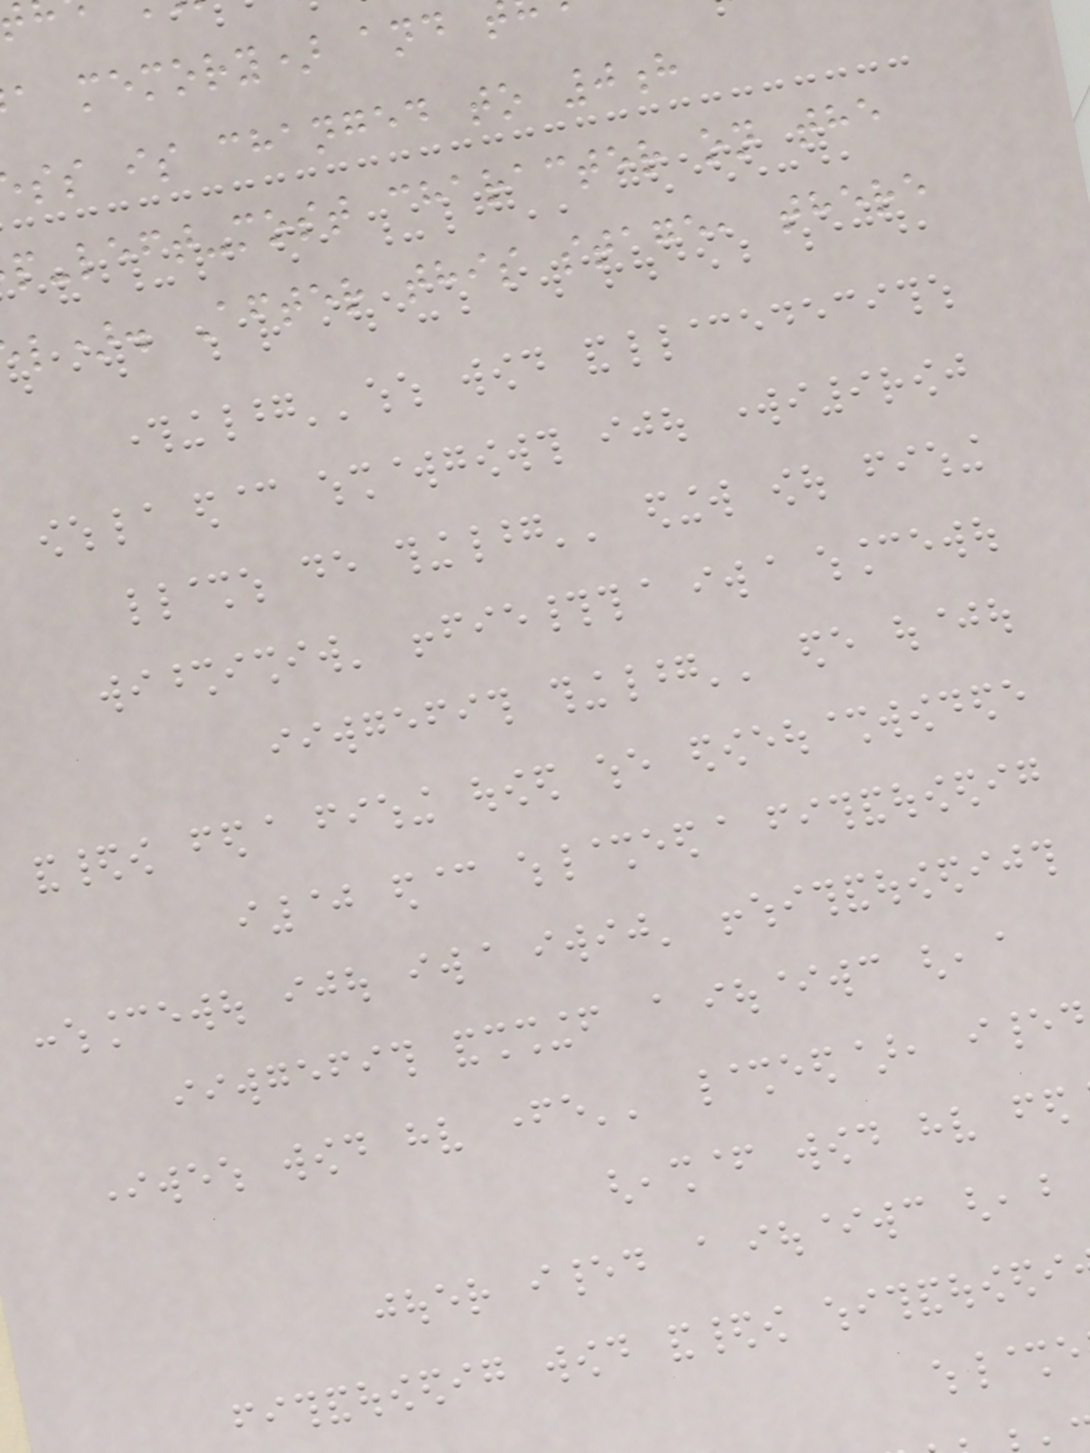a memory) and
ss is changed to 0h
p-left-most character on the
l). After this stage, there
